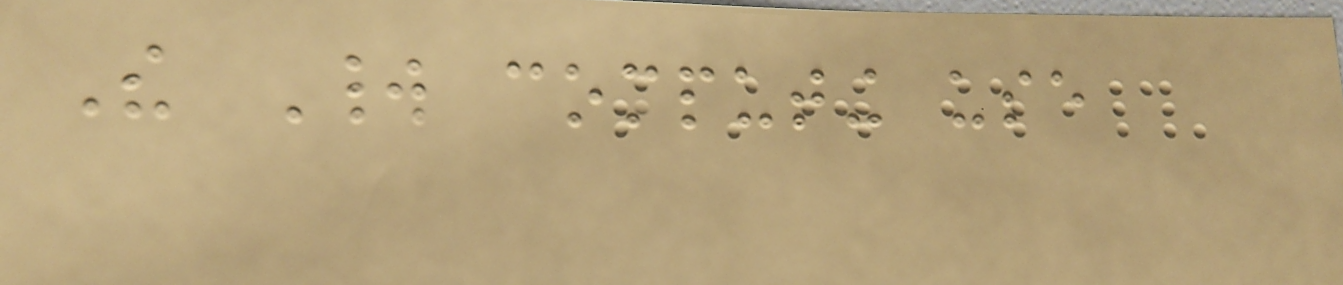The World computing use
